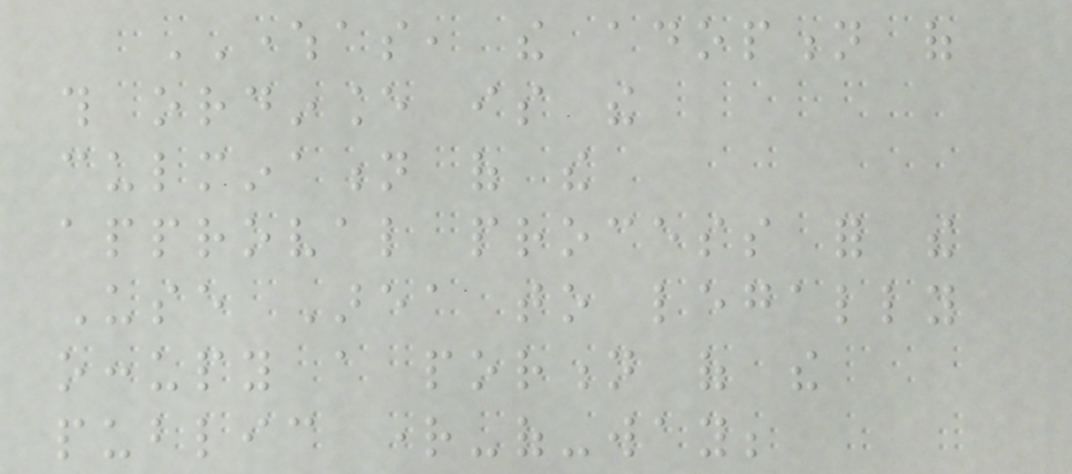WHEREAS, the adoption of
this ordinance is the
culmination of the
approval process for the
Use Area to legally
occupy a portion of the
public right-of-way;
